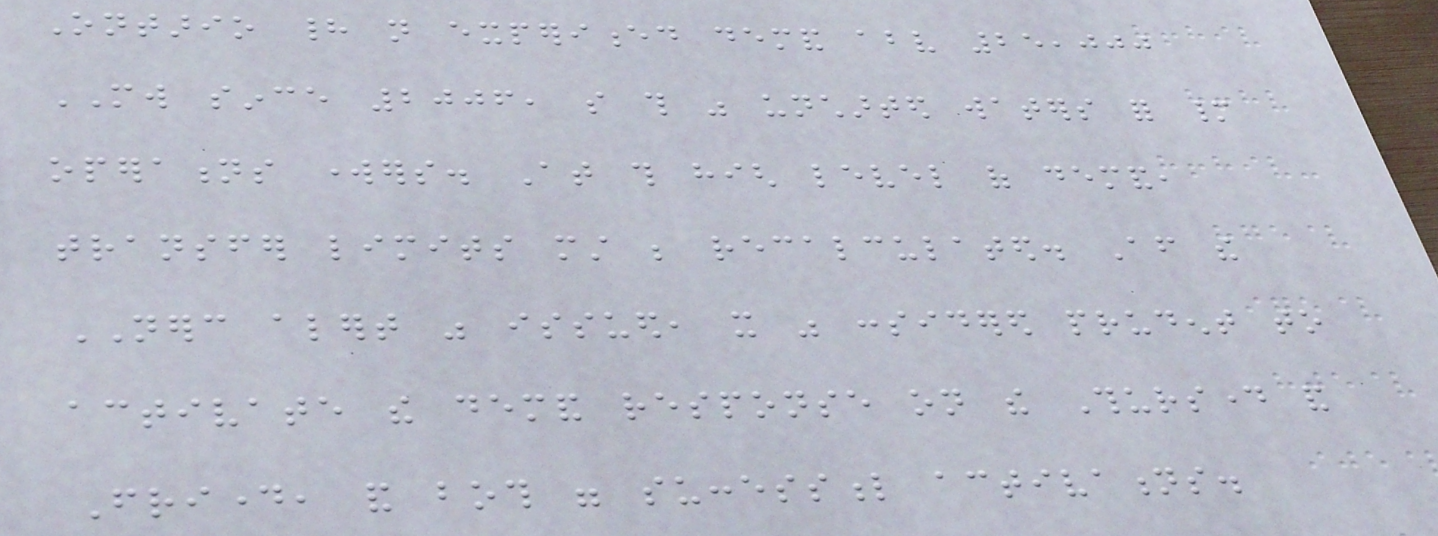Ontario had not experienced demand above 25,000
MW since 2006, so this was uncharted waters for many
operations workers. At this high level of demand,
transfer limits must be recalculated. After the
NERC alert was issued, it was considered prudent to
activate the demand response on the Thursday and
Friday, and both were successful activations.
